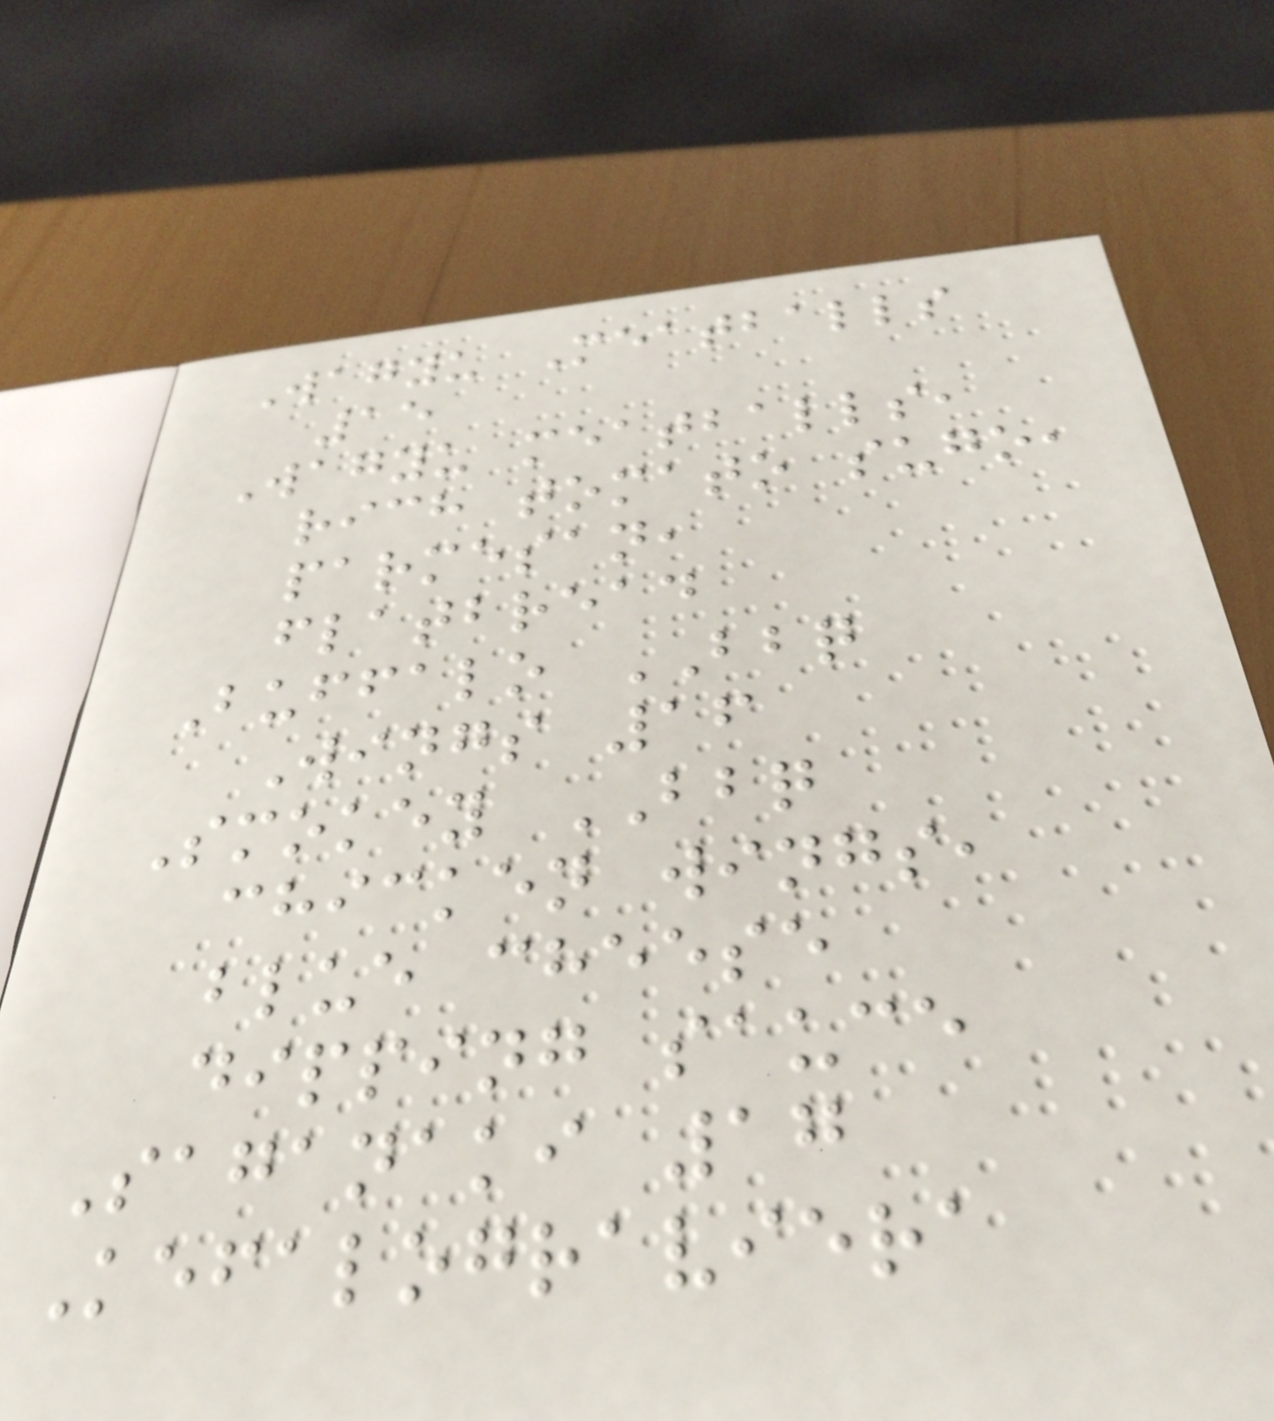Wagyu Meatballs
15
Wagyu meatballs,
rich tomato sugo,
parmesan,
flatbread
Buffalo BBQ
Wings 16
Smokey BBQ
chicken wings,
blue cheese
dipping sauce
Saganaki 17
Kefalograviera
